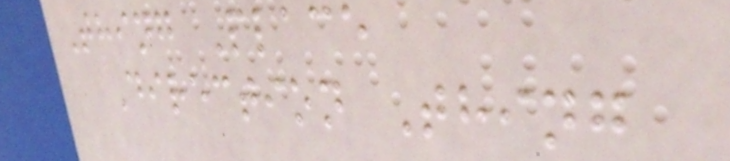Thing Place
Direction Thing
